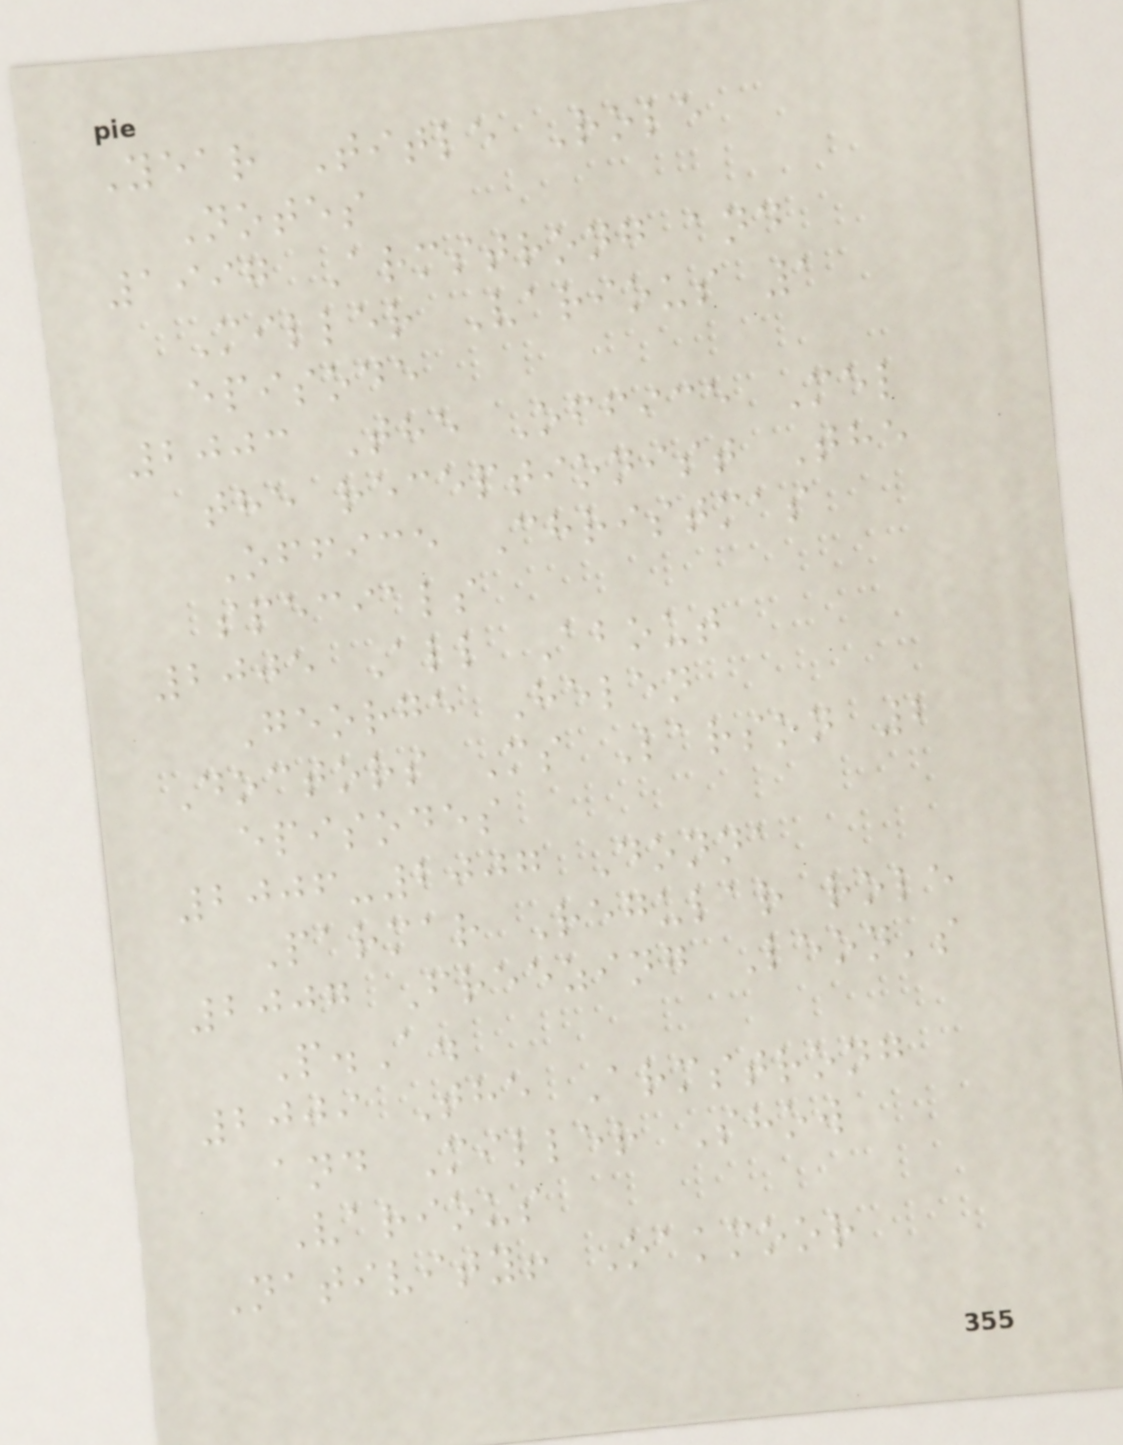Year Title Role
Notes
1997 Armstrong and
Miller Various 1
episode
2003 The Office Mel
the receptionist The
Office Christmas
specials
2005 All About
George Helen
Doctors Ms Larson 2
episodes
2006-2007 Donna
Parmar Regular role
2007 Freezing Leon's
P.A.
2009 The Armstrong
and Miller Show
Various
Nativity! Oakmoor
